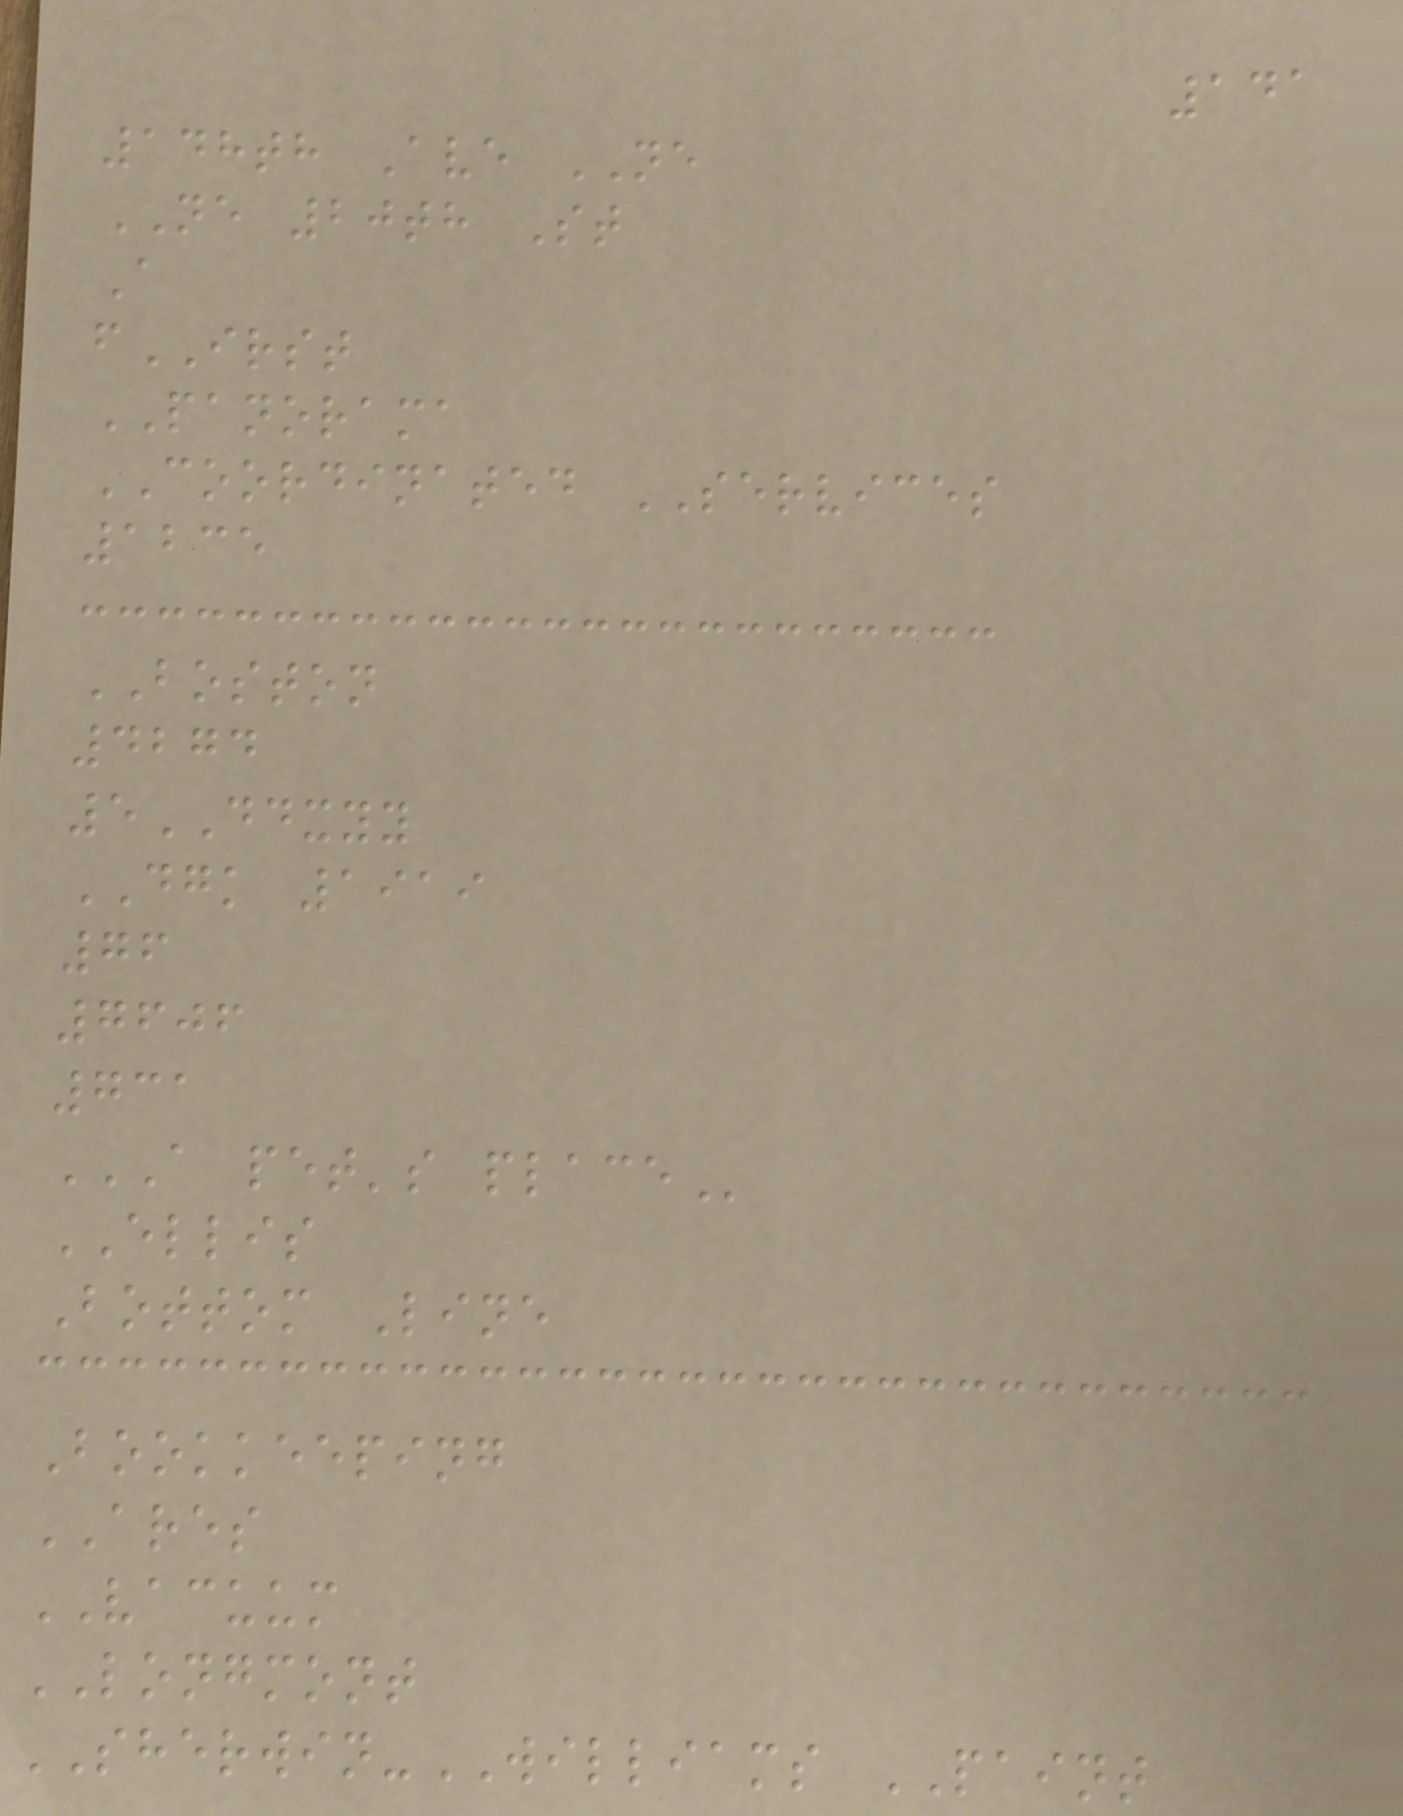141
148th Ave NE
NE 20th St
A
fIRST
PANORAMA
COORDINATED SERVICES
1235
BOSTON
4274
5DDXYY
DGK 1919
76
7606
731
A PET'S PLACE
ELLIS
Bottom Line
Bookkeeping
ARES
VACUUM
LONGMONT
SHERWIN-WILLIAMS PAINT
